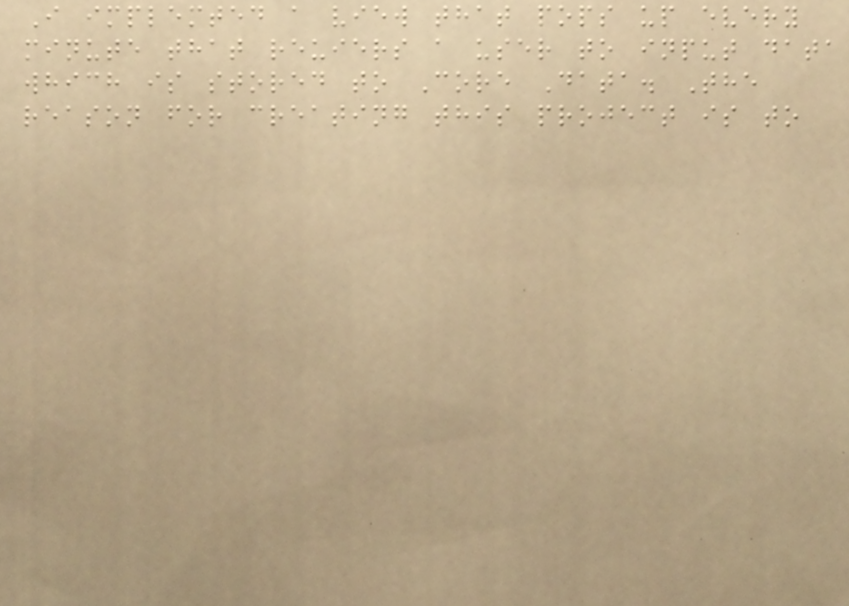I implemted a view that pops up every
minute that reuiers a user to input data
which is stored to Core Data. The
reason for creating this project is to
